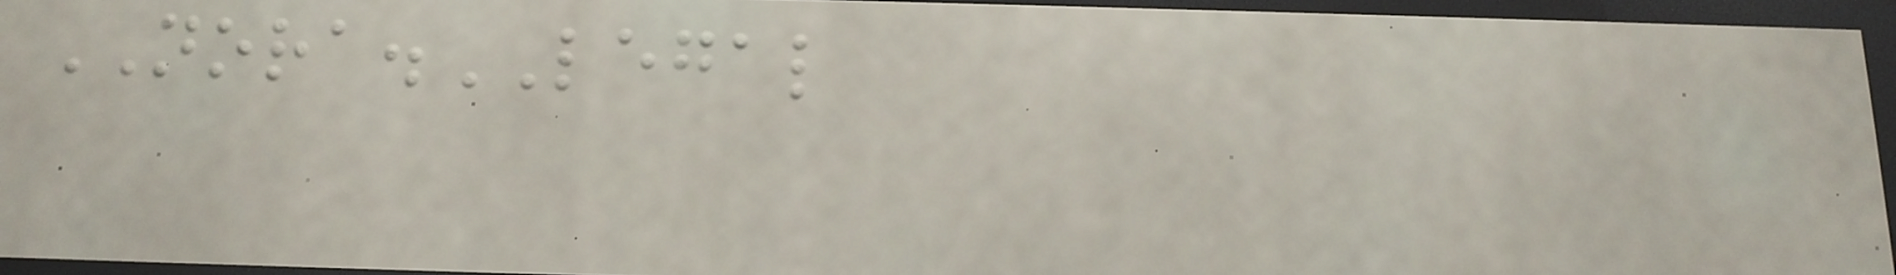NORA.LEGAL
